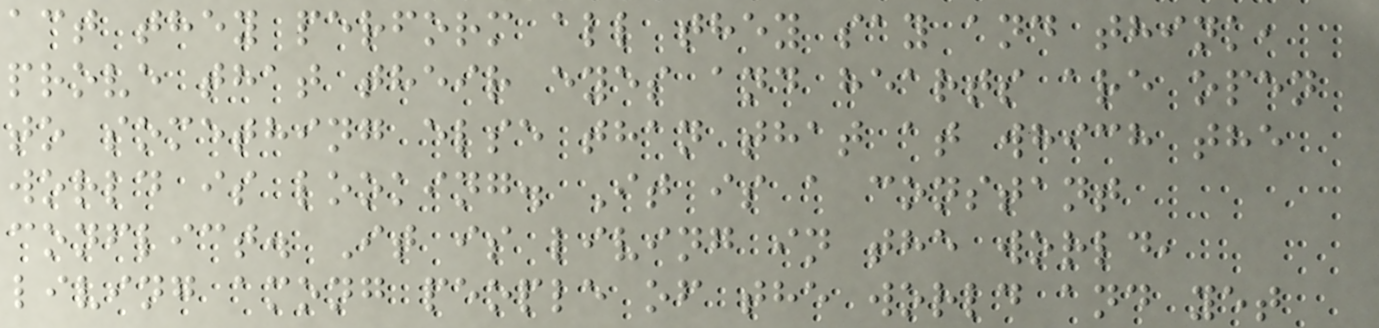act they perform all they say and think,
prove that their eyes and hearts are open
to something else than that at which the
world is looking. It is a constant
conflict. It is living in the world,
living among people of the world and yet
